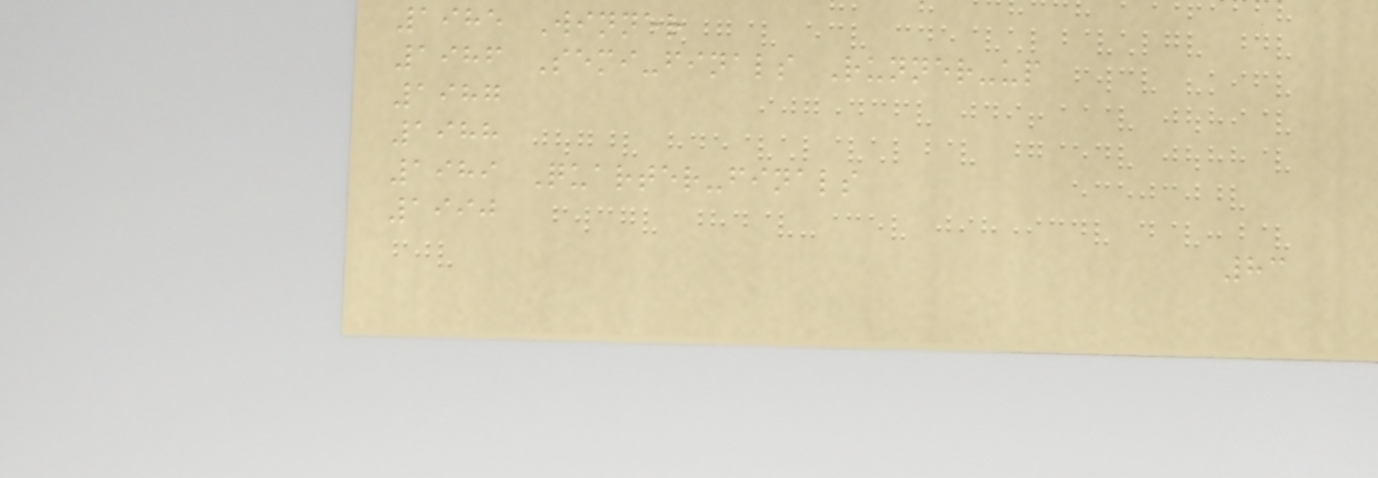1985 Winner
1986 Semi-finals Runner-up
1987
1988
1989 Quarter-finals
1990
83
